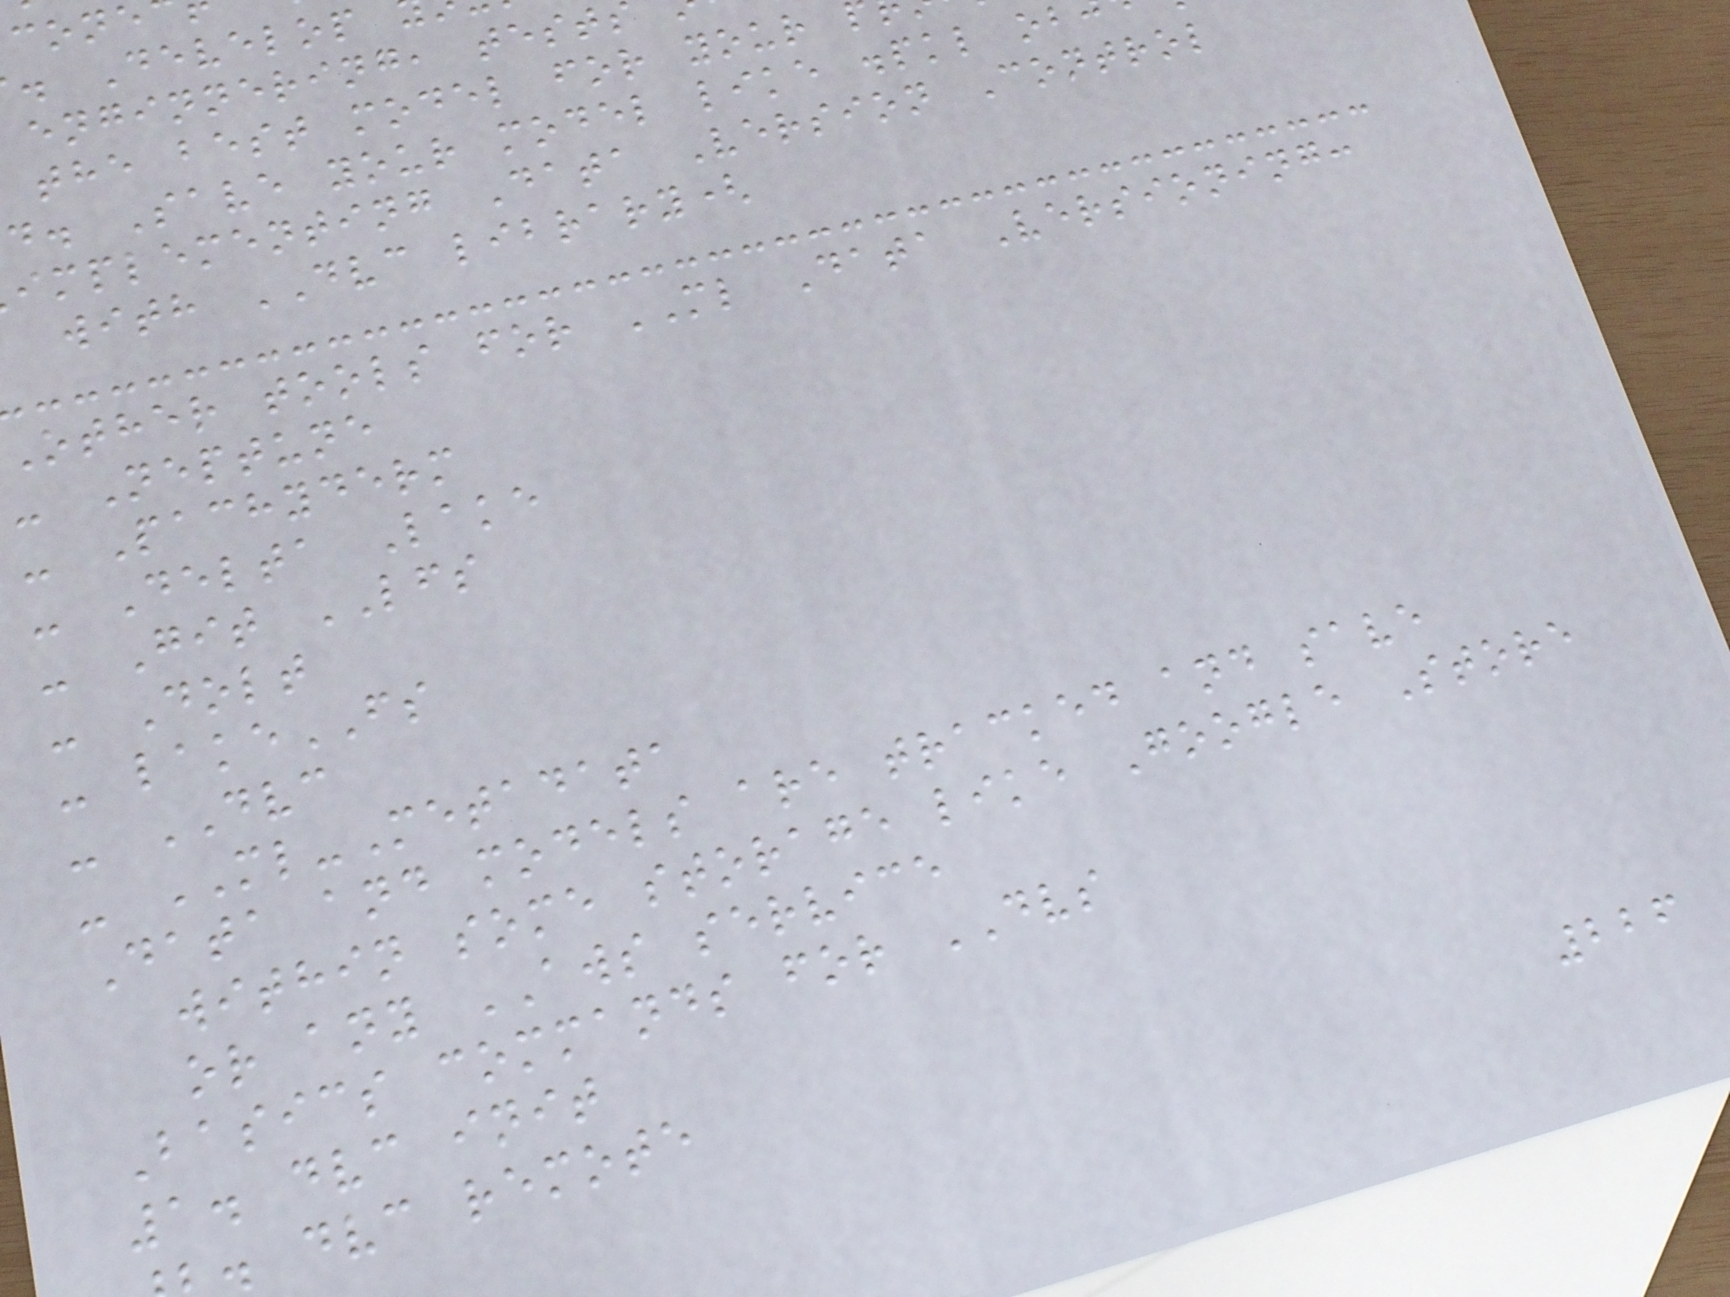. Develop
enginnering, test
the best model for your
d. Save your model like .pkl ob
implementing Data Version Control
with DVC library(
Other tools for ML Data Versioning:
- Neptune
- Pachyderm
- Delta Lake
- Git LFS
- Dolt
- lakeFS
- DVC
- ML-Metadata
Data and models are tracked and save
within some storage like Google Store
or any AWS service
Basics commands for DVS
1. dvc init
. dvc remote
226
